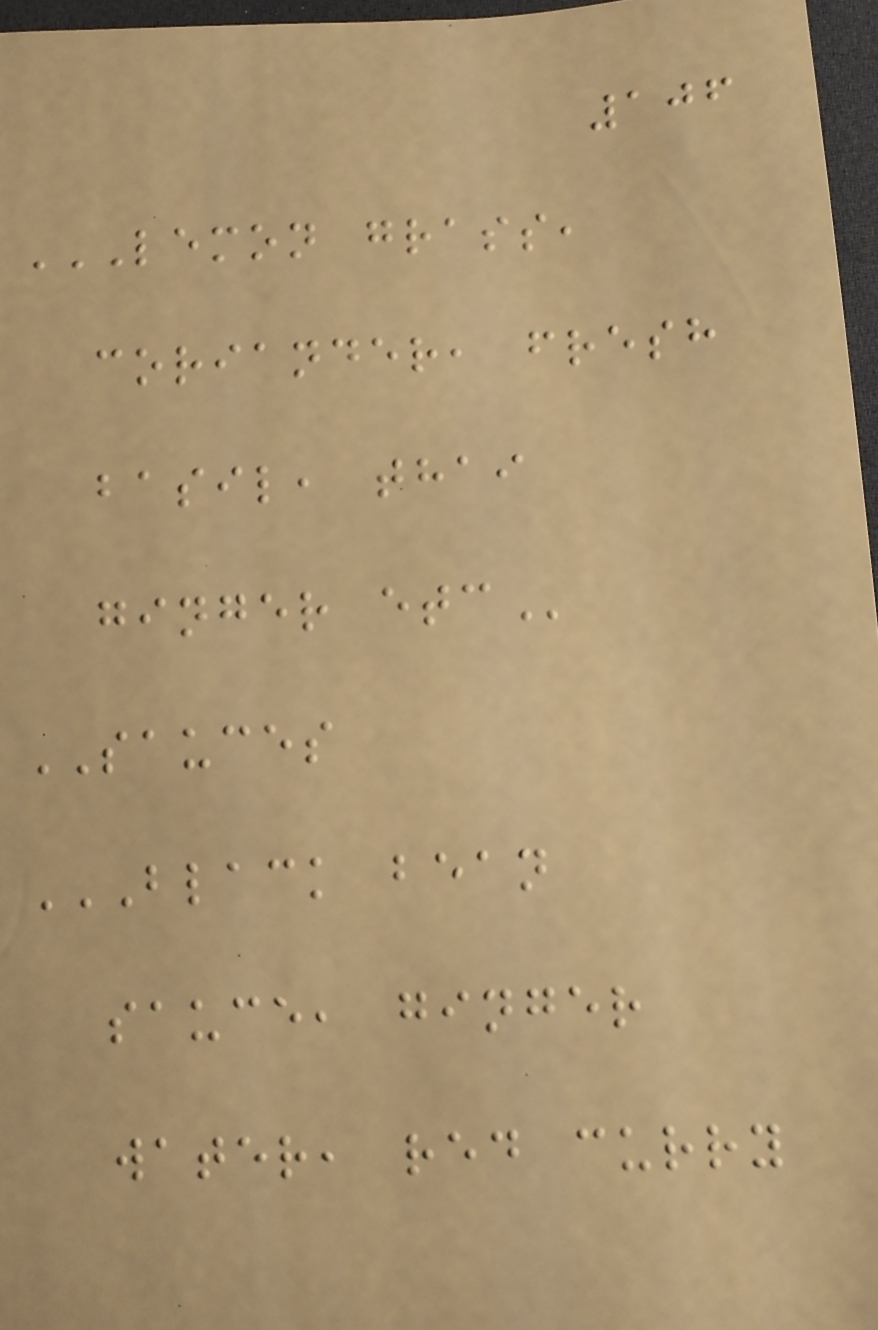106
LEMON GRASS,
CORIANDER, FRESH
BASIL, THAI
GINGER ETC
SAUCES
BLACK BEAN
SAUCE, GINGER
WATER, RED CURRY
